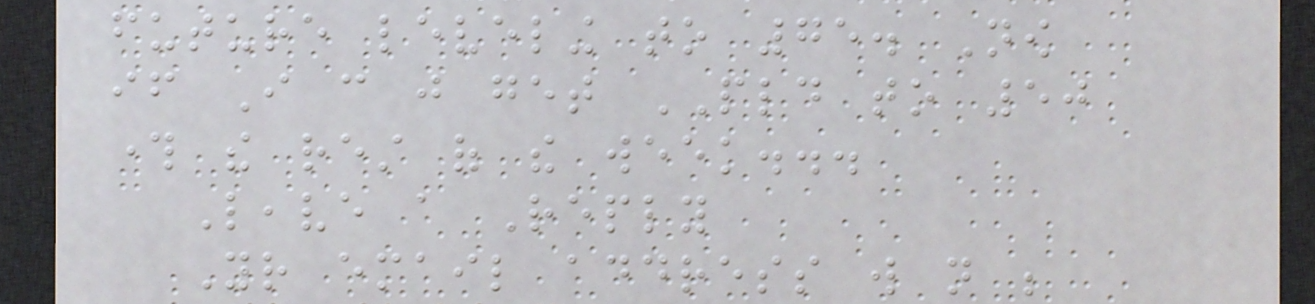future leveling to 75. Now
if I can just get PLD to 50
through the rest of the week...
Leave a Reply
Your email address will not be
